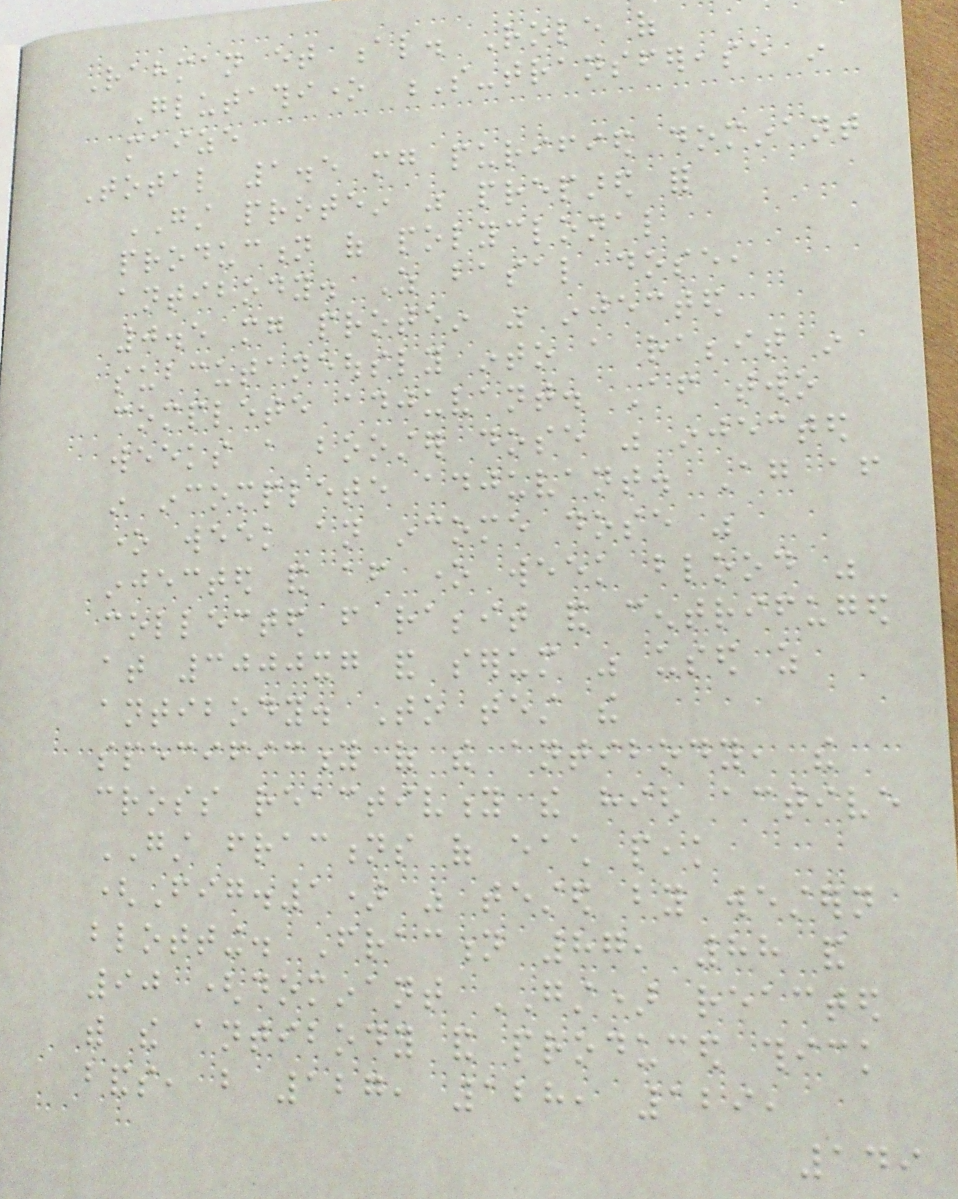Rahman et al. Role of
Glutathione S-transferease in
maize
Total 1.5 mg purified dominant
GST protein was prepared for
production of polyclonal
antibody. As basal dose,
0.5 mg protein was injected
subcutaneously into a rabbit in
complete adjuvant. After two
weeks a booster dose was injected
in incomplete adjuvant. Again after
one week an income dose was
injected and after one week blood was
collected from rabbit and centrifuged
at 3000xg and serum was used as
antibody. To test the
specificity of the antibody, the
cross reactivity the high active
GST fractions of each peak
(Fig.1) was tested by western
blotting. Fraction 87, 88 and
90 (dominant GST) reacted
with the antibody and produced thick
bands, but 127, 128, 129,
149
